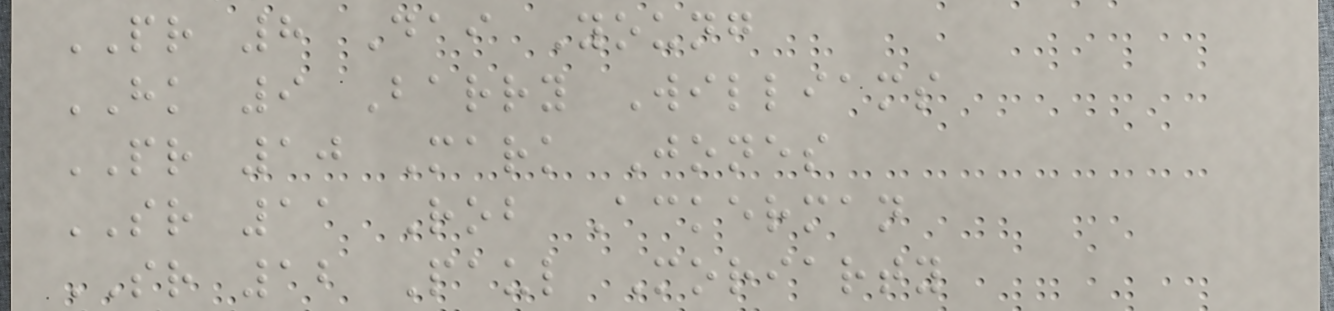PR 8 Dai Young
HK 9 Barry Williams
PR 10 Mark Jones
SR 11 Rob Ackerman
SR 12 Paul Moriarty
